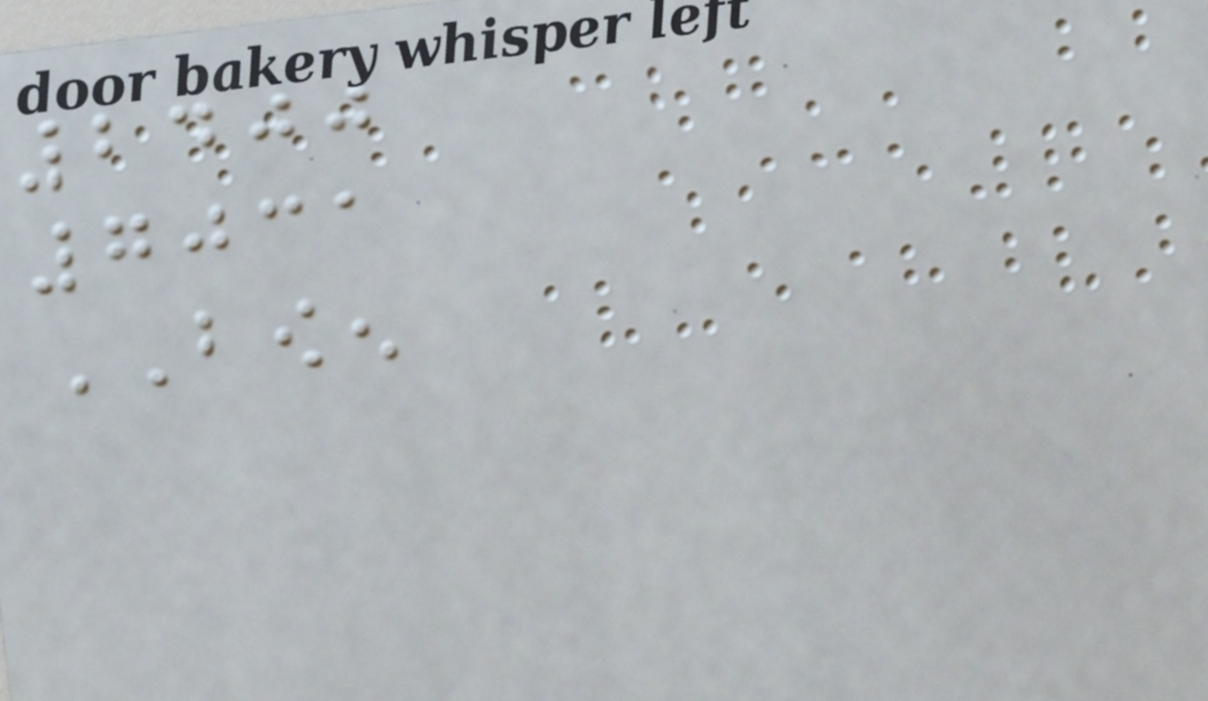2400
7031
BOWEN
